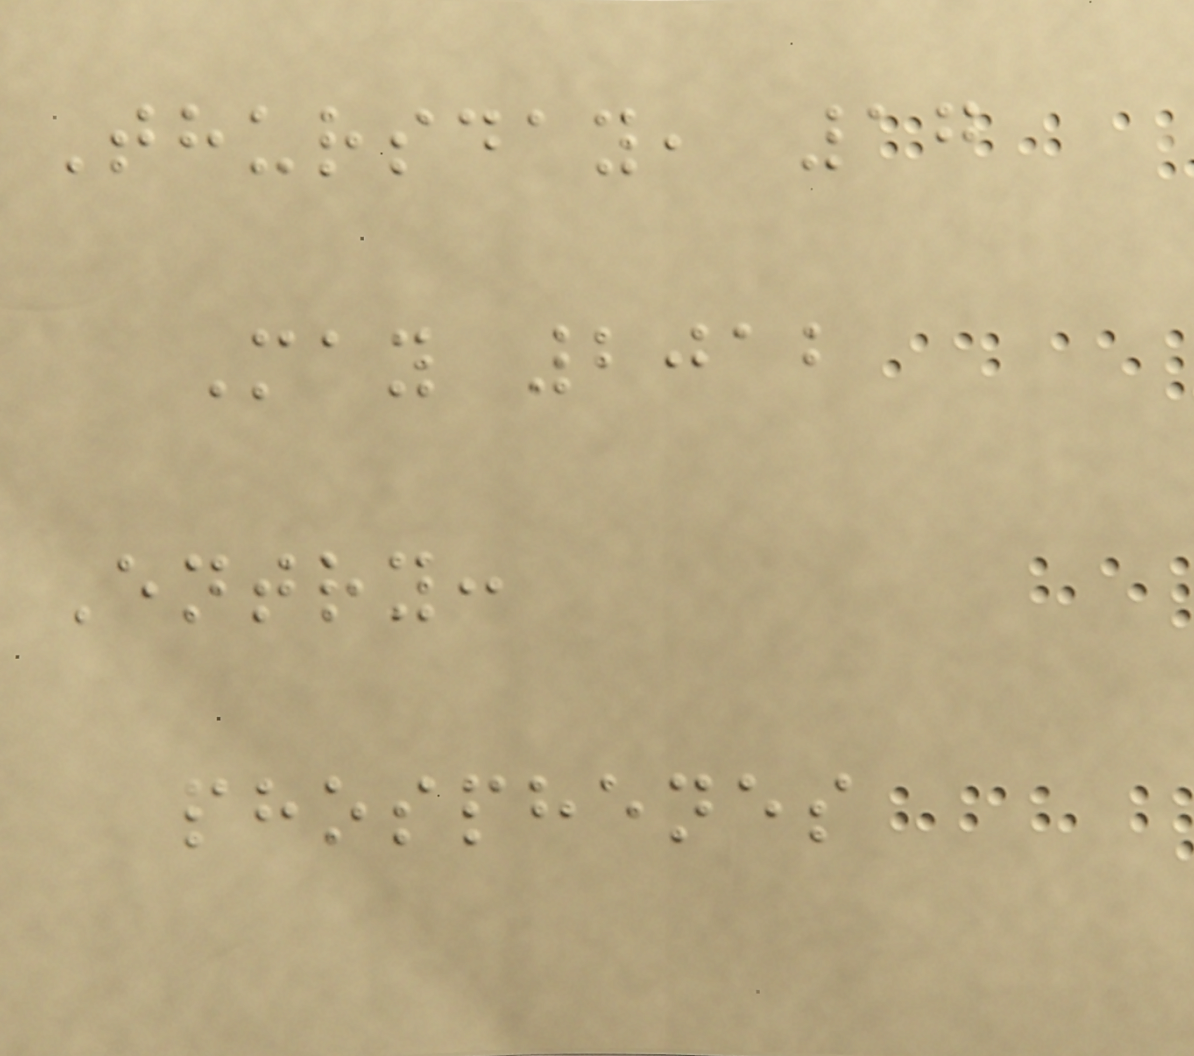Thursday, 17
May 2012
Entry:
phosphenes
